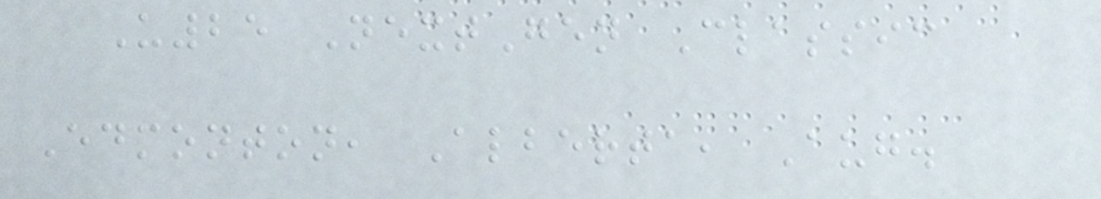U25 NextGen Classic
Edmonton, Alberta, Aug.
